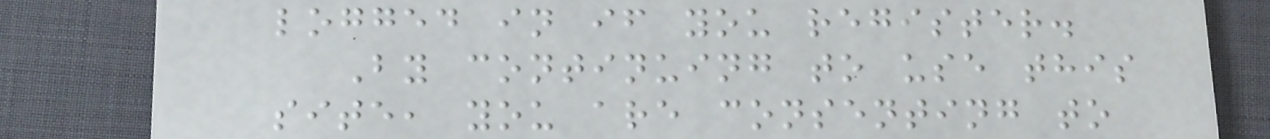logged in if you register.
By continuing to use this
site, you are consenting to
